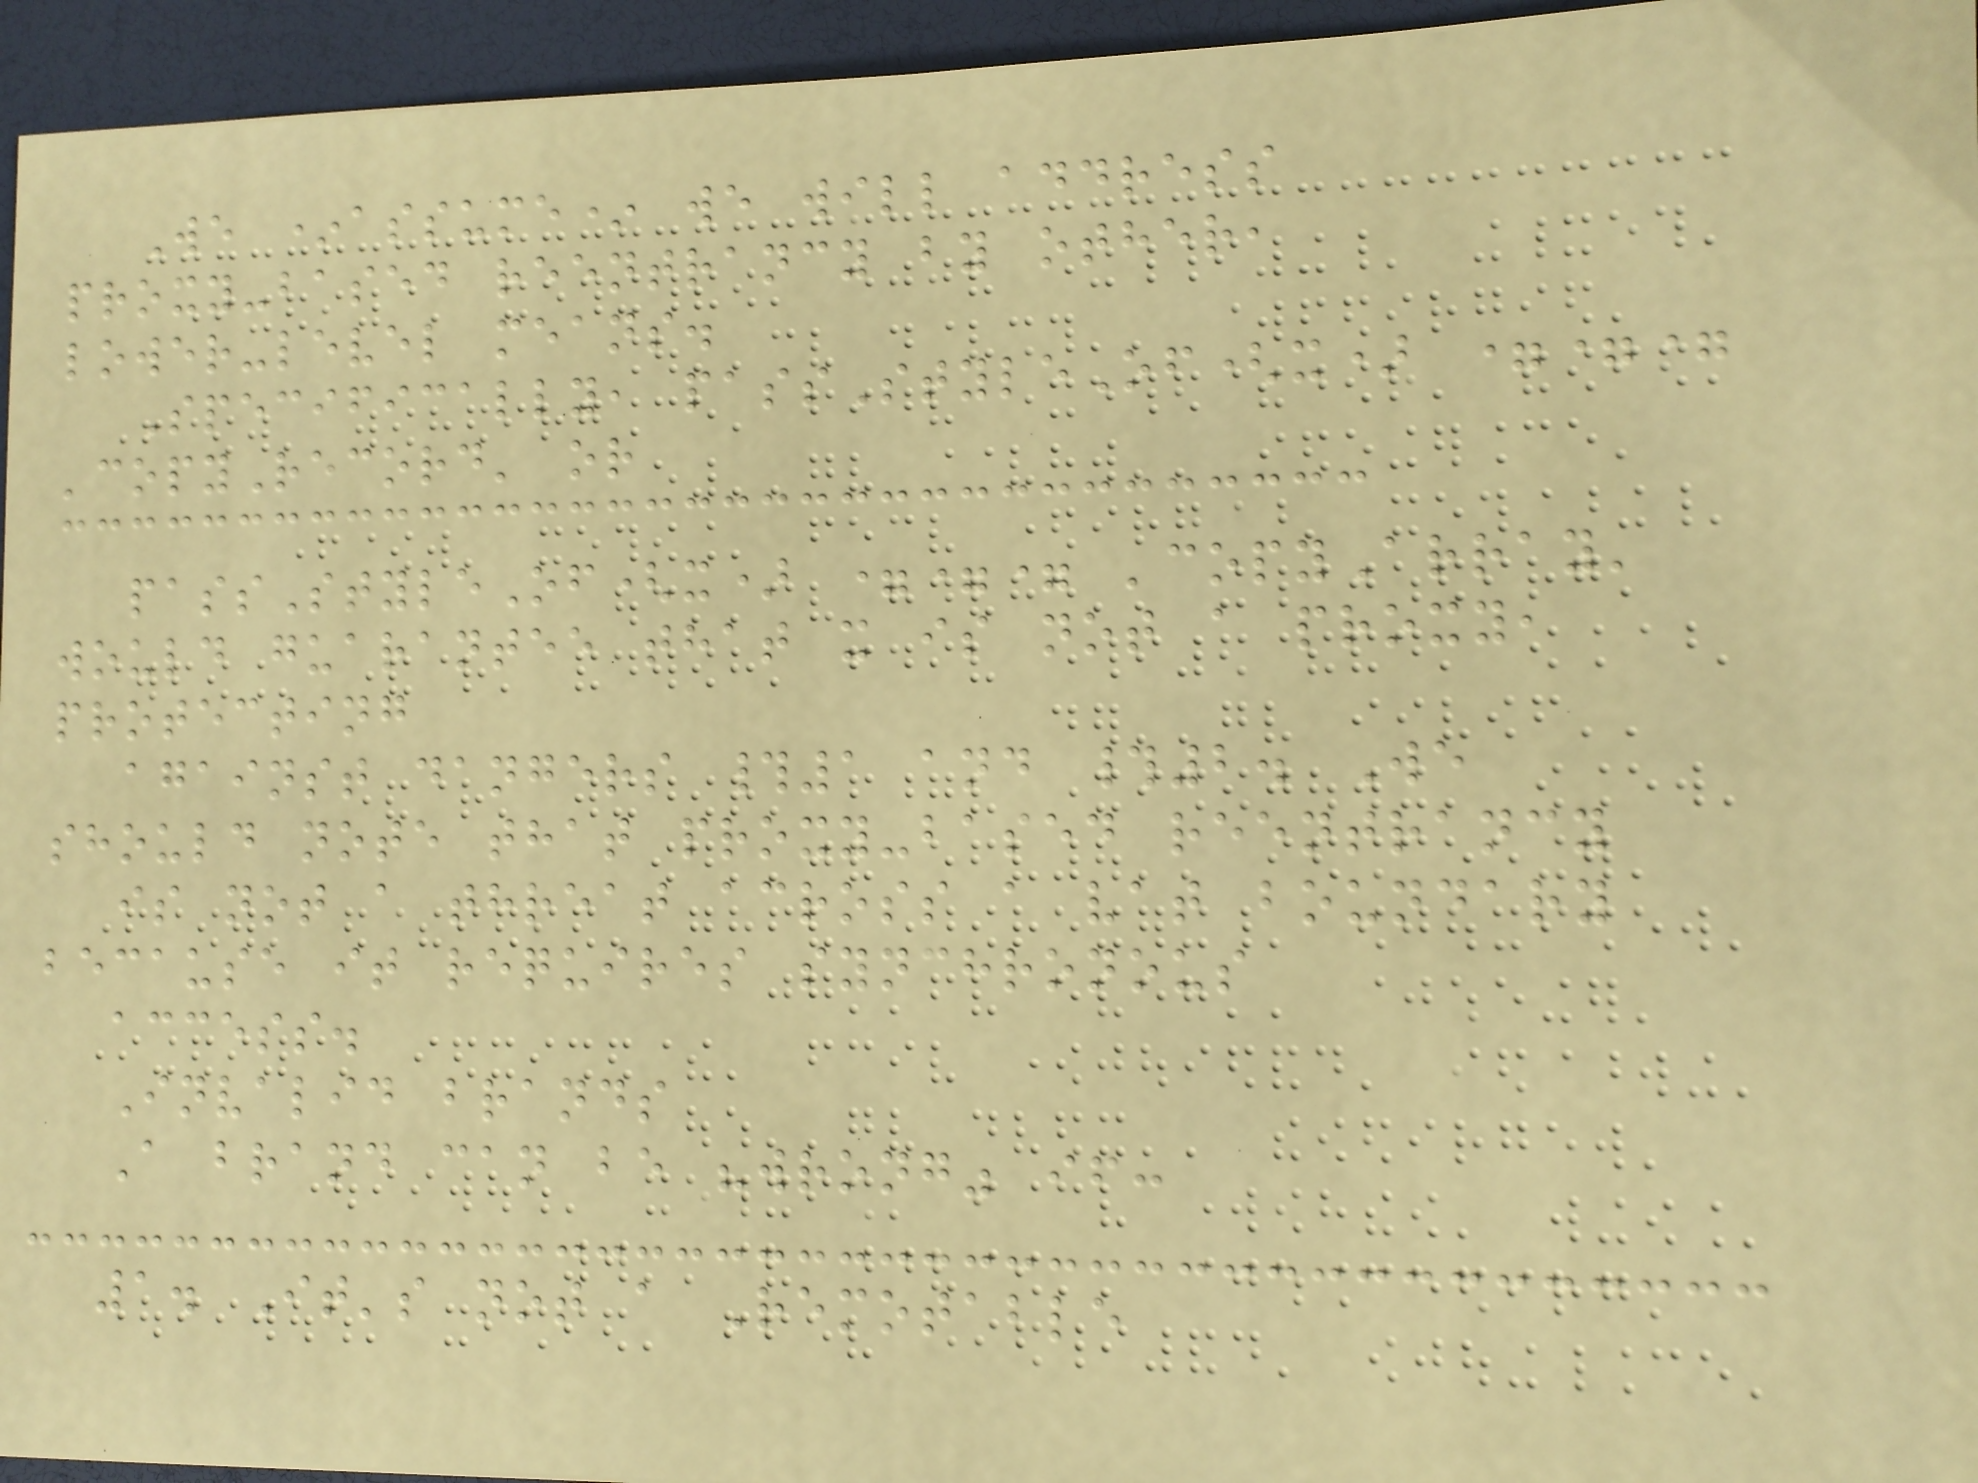We *assume* we will address
proxy-based reentrancy by other,
lower-level means.
Specifically, passStyleOf(x) ===
'copyRecord' or
passStyleOf(x) === 'copyArray'
would guarantee that x is not a proxy,
protecting
against dangers #1 and #2. We
should note that proxy-based reentrancy
is not a threat across a vat boundary
because it requires synchronous
access.
Invalid brands
A brand can be "wrong" if:
1. It's not a Remotable
